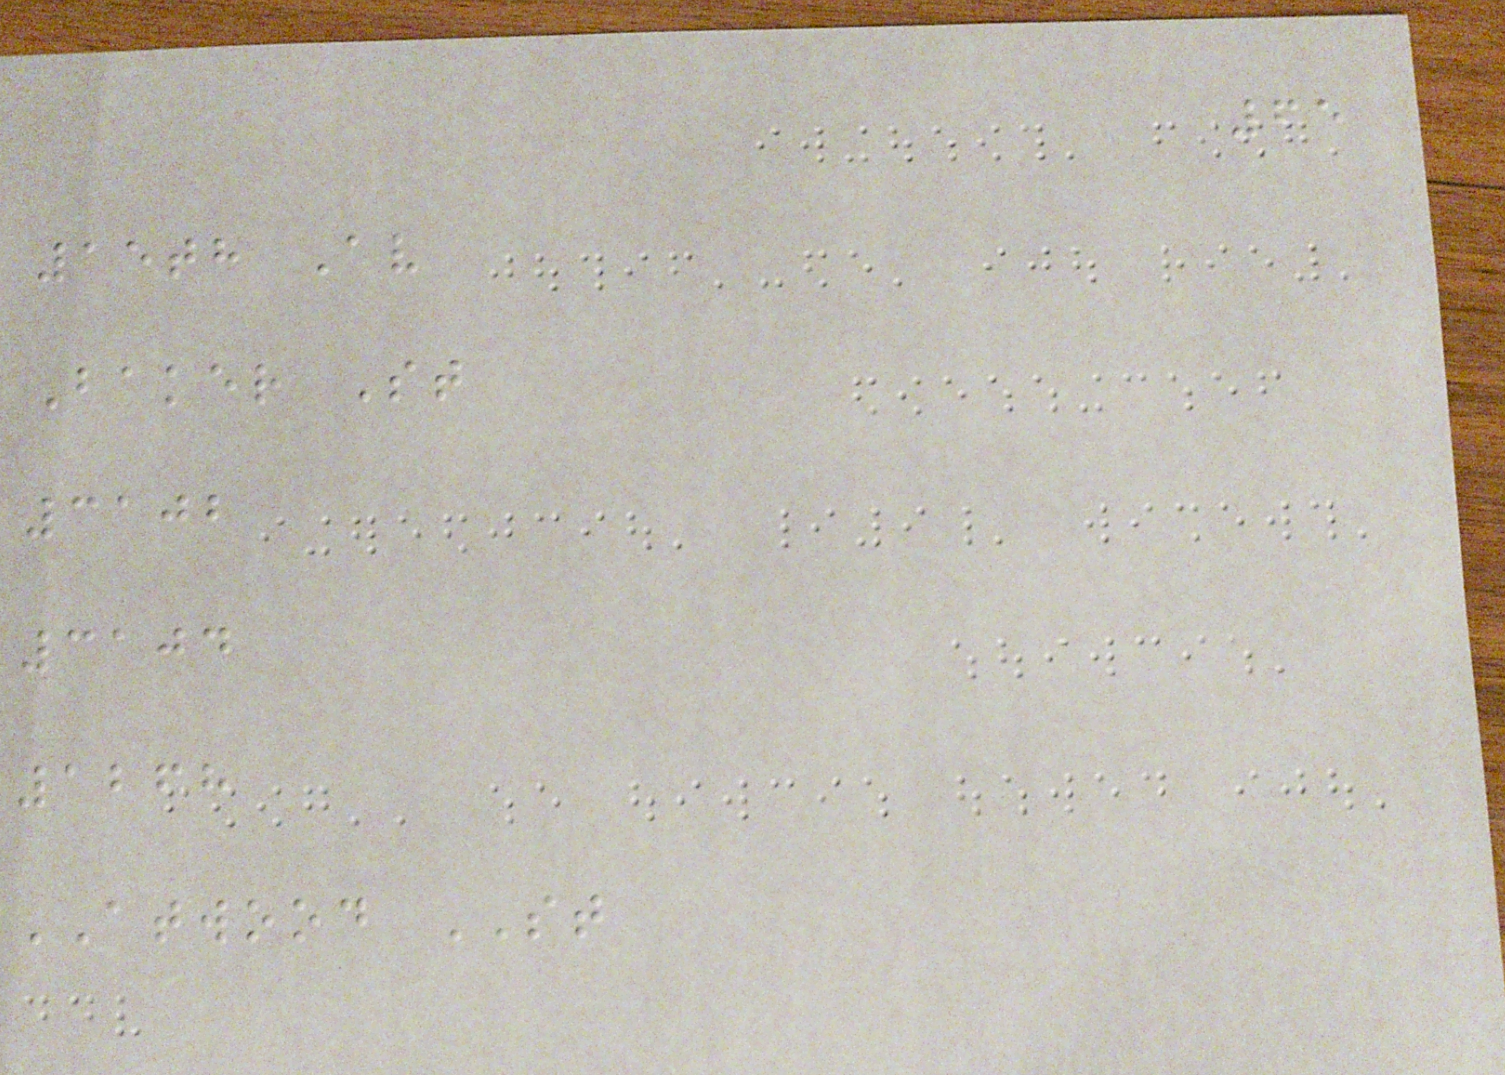65
15th Av
Baker St
3102
3104
1268
ATWOOD ST
